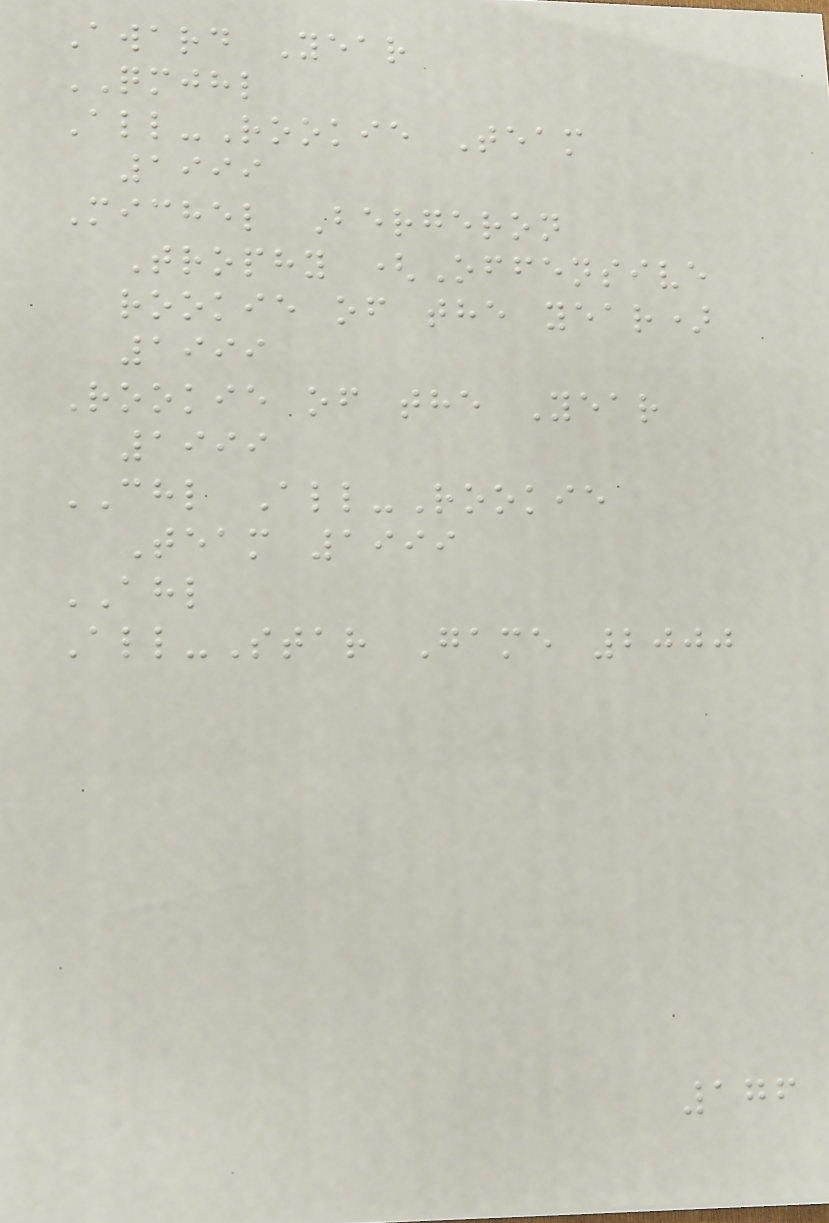Award Year
QMJHL
All-Rookie Team
1999
Michel Bergeron
Trophy (Offensive
rookie of the year)
1999
Rookie of the Year
1999
CHL All-Rookie
Team 1999
AHL
All-Star Game 2000
176
